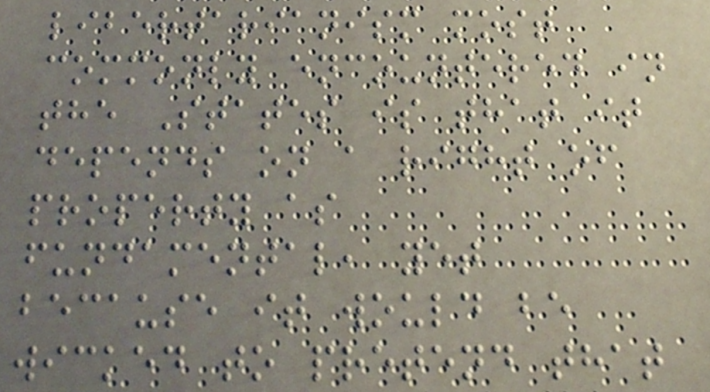libertarianism most
commonly encountered in
the States is that it
depends on a right of
property as
fundamental, yet
because it would be
wicked to pretend that
